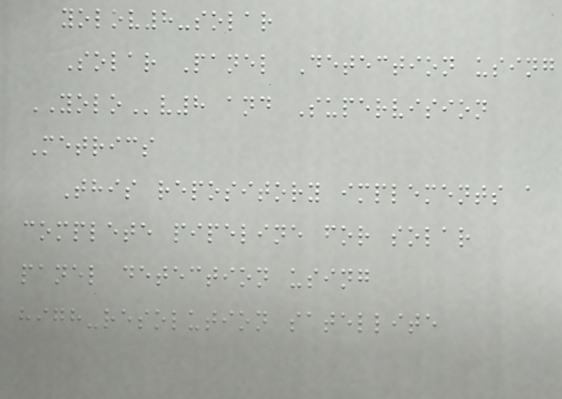yolov8-solar
Solar Panel Detection using
YOLOv8 and Supervision
Metrics
This repository implements a
complete pipeline for solar
panel detection using
high-resolution satellite
